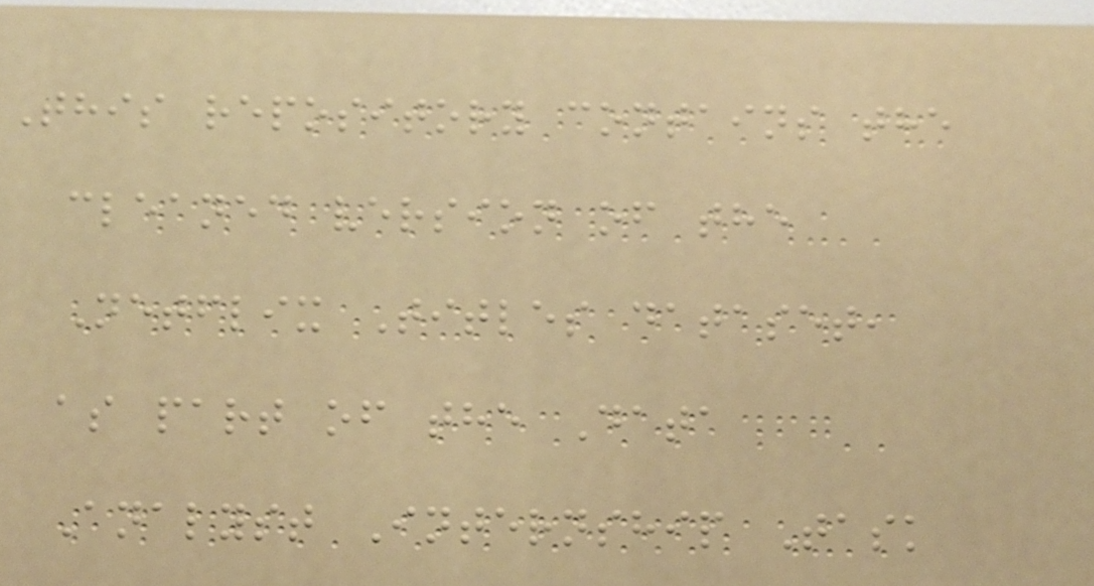This repository contains the
cleaned version of the
Netflix Titles dataset,
as part of the Data
Analyst Internship Task
